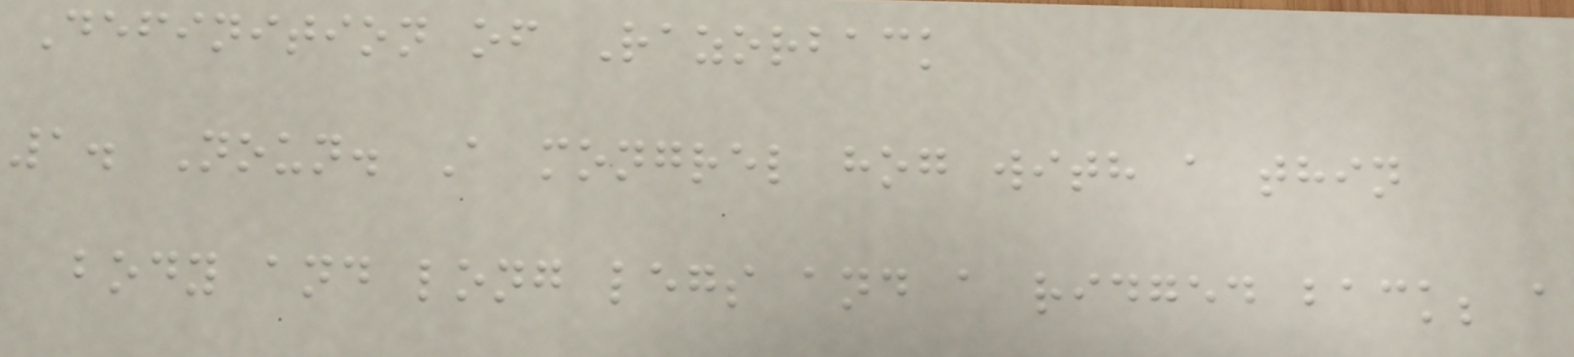Definition of Razorback
1. Noun. A mongrel hog with a thin
body and long legs and a ridged back; a
